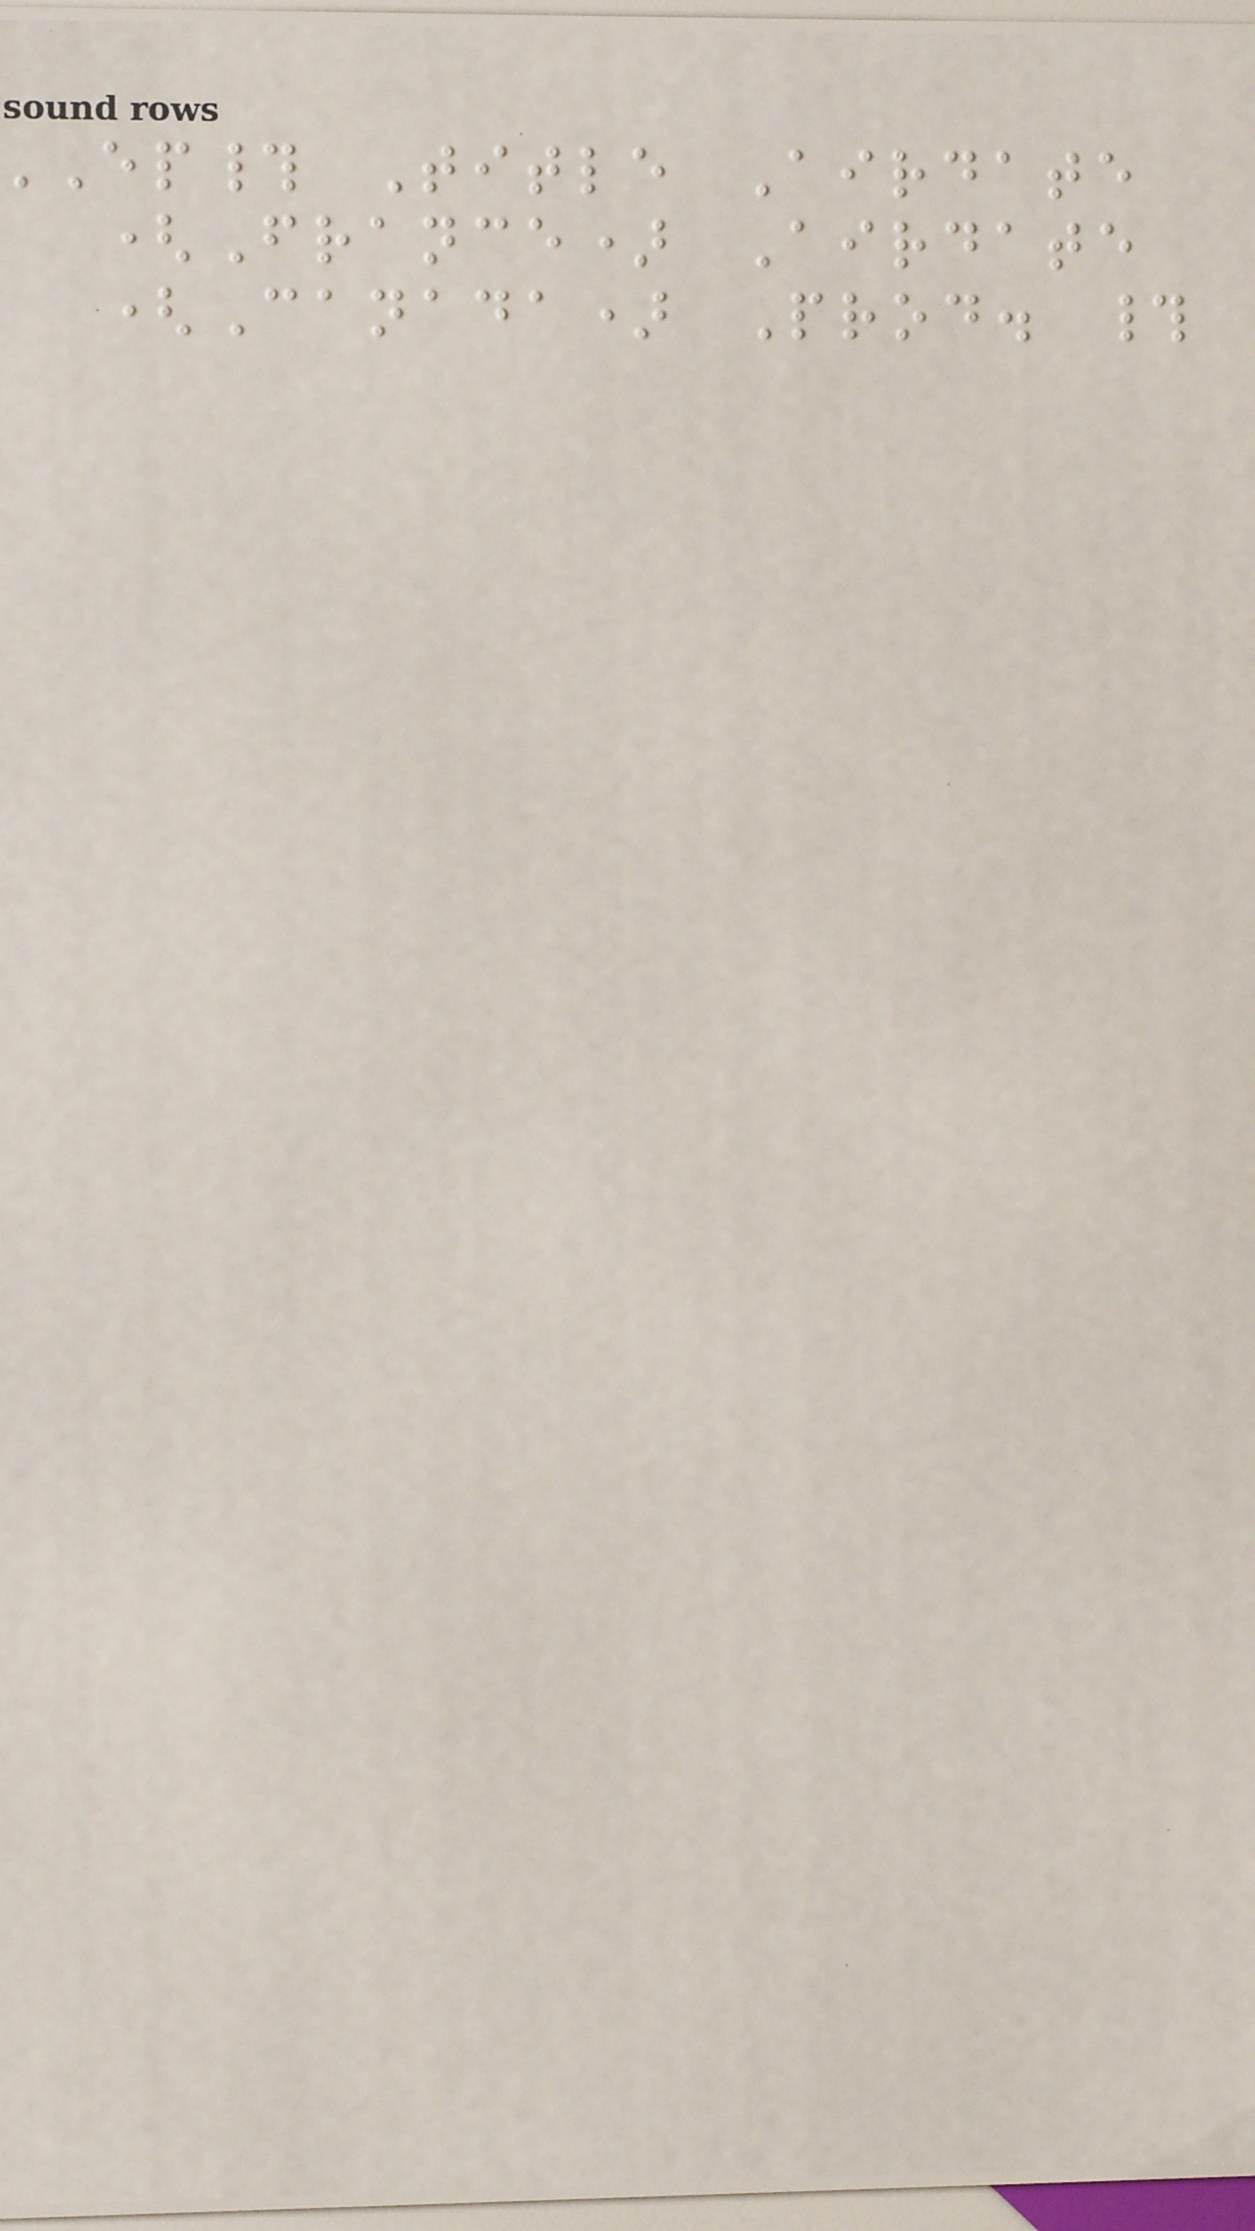ep# Title Airdate
(France) Airdate
(Canada) Prod. #
